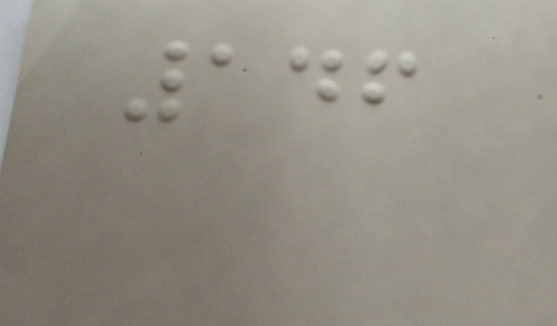146
